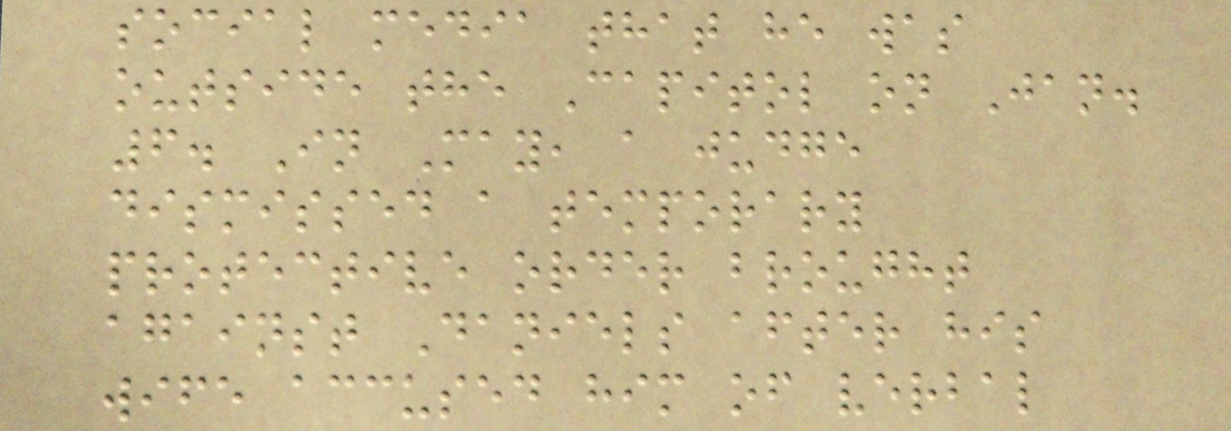social media that he was
outside the Capitol on Jan.
6. In May, a judge
dismissed a temporary
protective order brought
against Daniels after his
wife accused him of verbal
